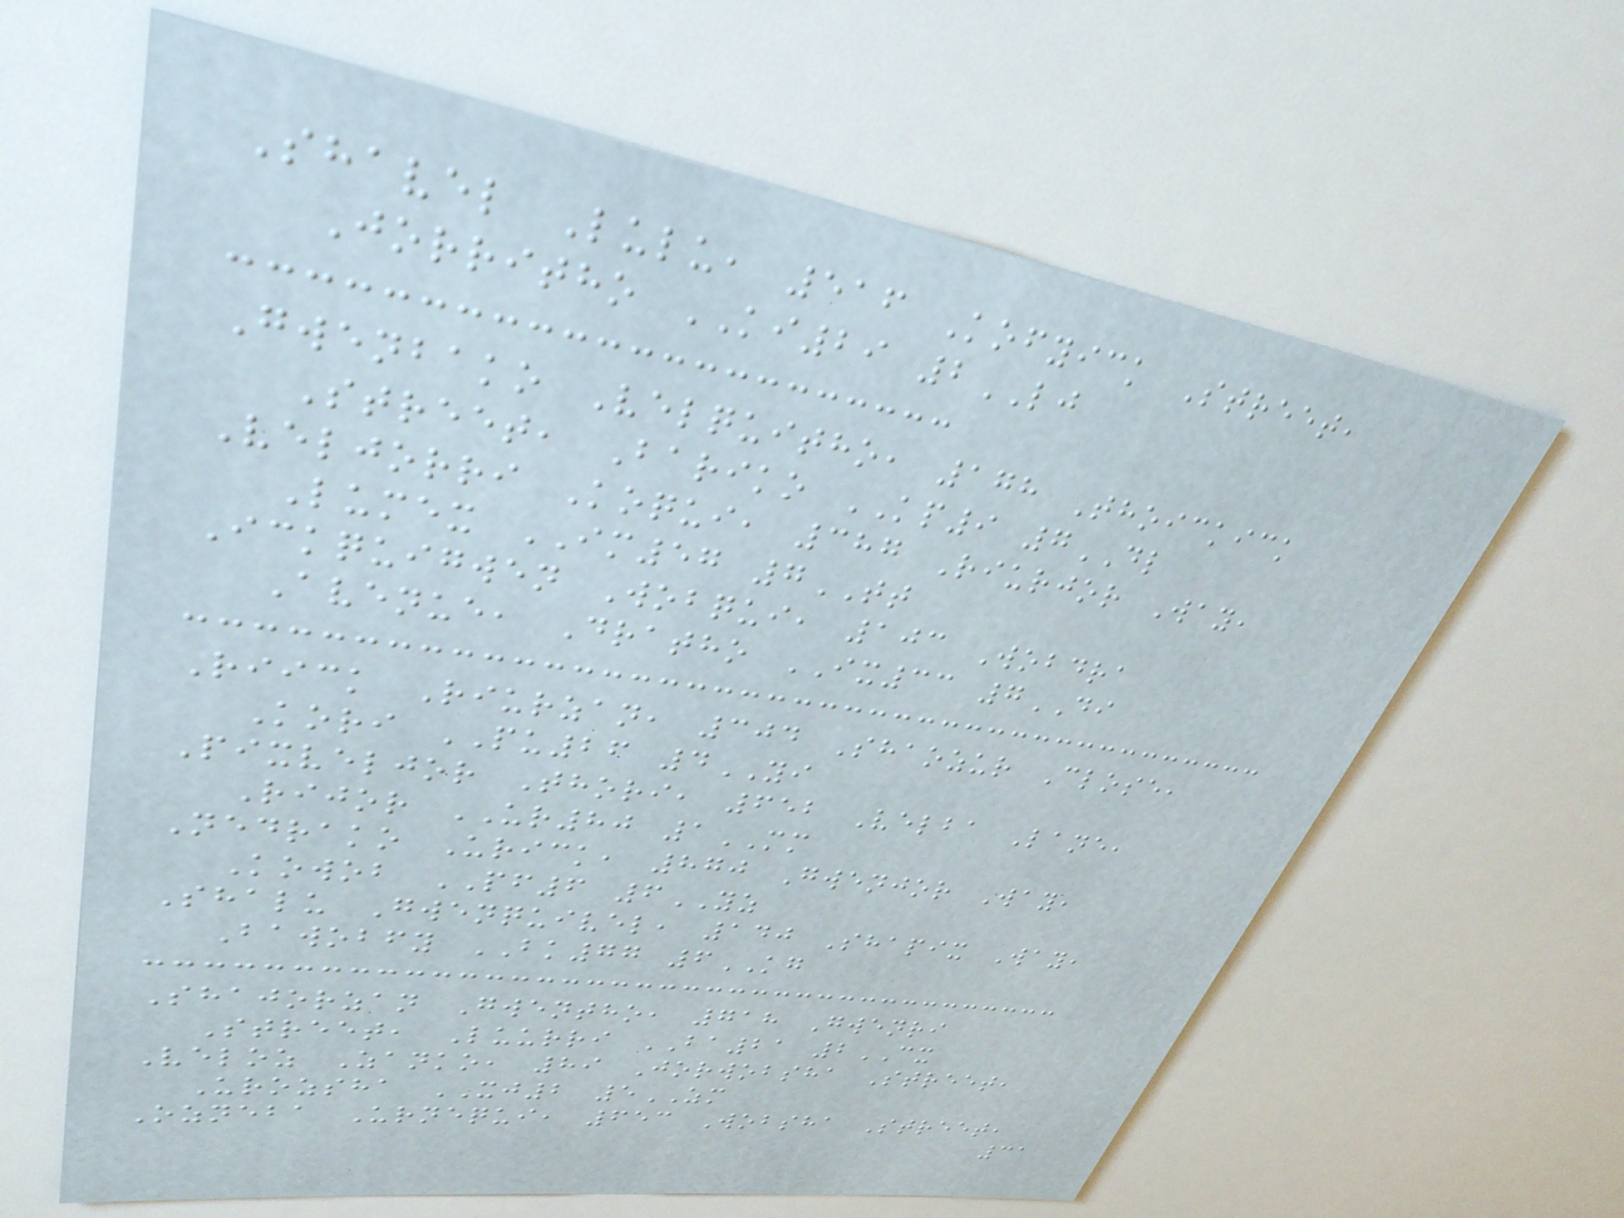Shavel Lulu, 516 Kofyick Street,
Jorritho KI29 2LJ
Gwenbako Velquitho, 178 Thoickick
Street, Bariko KP9 7DL
Veljorri Koqui, 387 Riurjor Way,
Lumex IM57 7TT
Ickquigwen Wobqui, 103 Wobdra
Avenue, Dratho IX33 7DI
Riick Riurzan, 304 Shaozur Close,
Kori PU26 4YI
Pixveljor Thori, 652 Velba Lane,
Rijor UR80 1MM
Nedrako Urick, 870 Gwenjor Way,
Kowob PF6 6YZ
Shalu Gwenquivel, 140 Shapix Way,
Bawobfy BK77 6KG
Shajorzan Gwentho, 718 Gwenri
Street, Luurri BA21 2CX
Veloz Zanko, 89 Jorwobsha Street,
Urozsha XJ2 5ZM
Ozneba Urnequi, 653 Wobsha Street,
31
